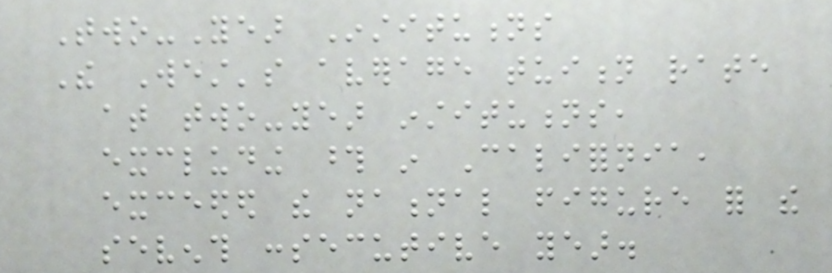Two-Year Institutions
The West's average tuition rate
at two-year institutions,
excluding those in California,
exceeded the national figure for the
seventh consecutive year.
